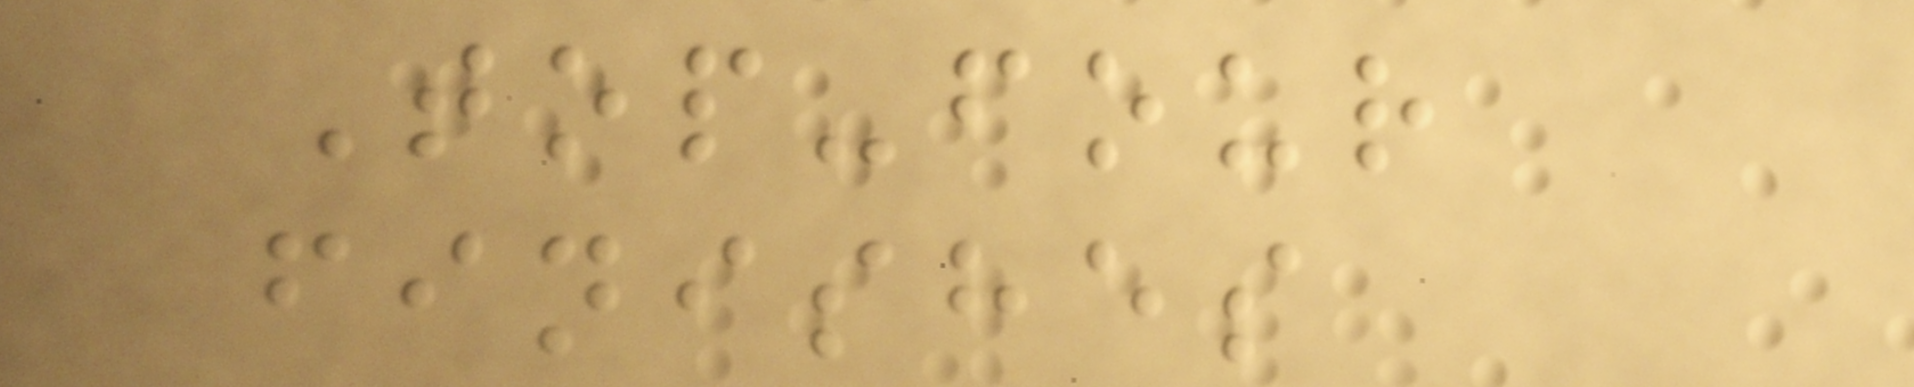Top-four
finishes
